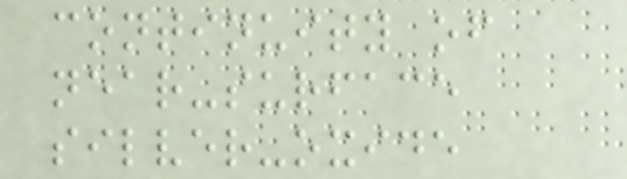continuity of
near-surface
silver-oxide
